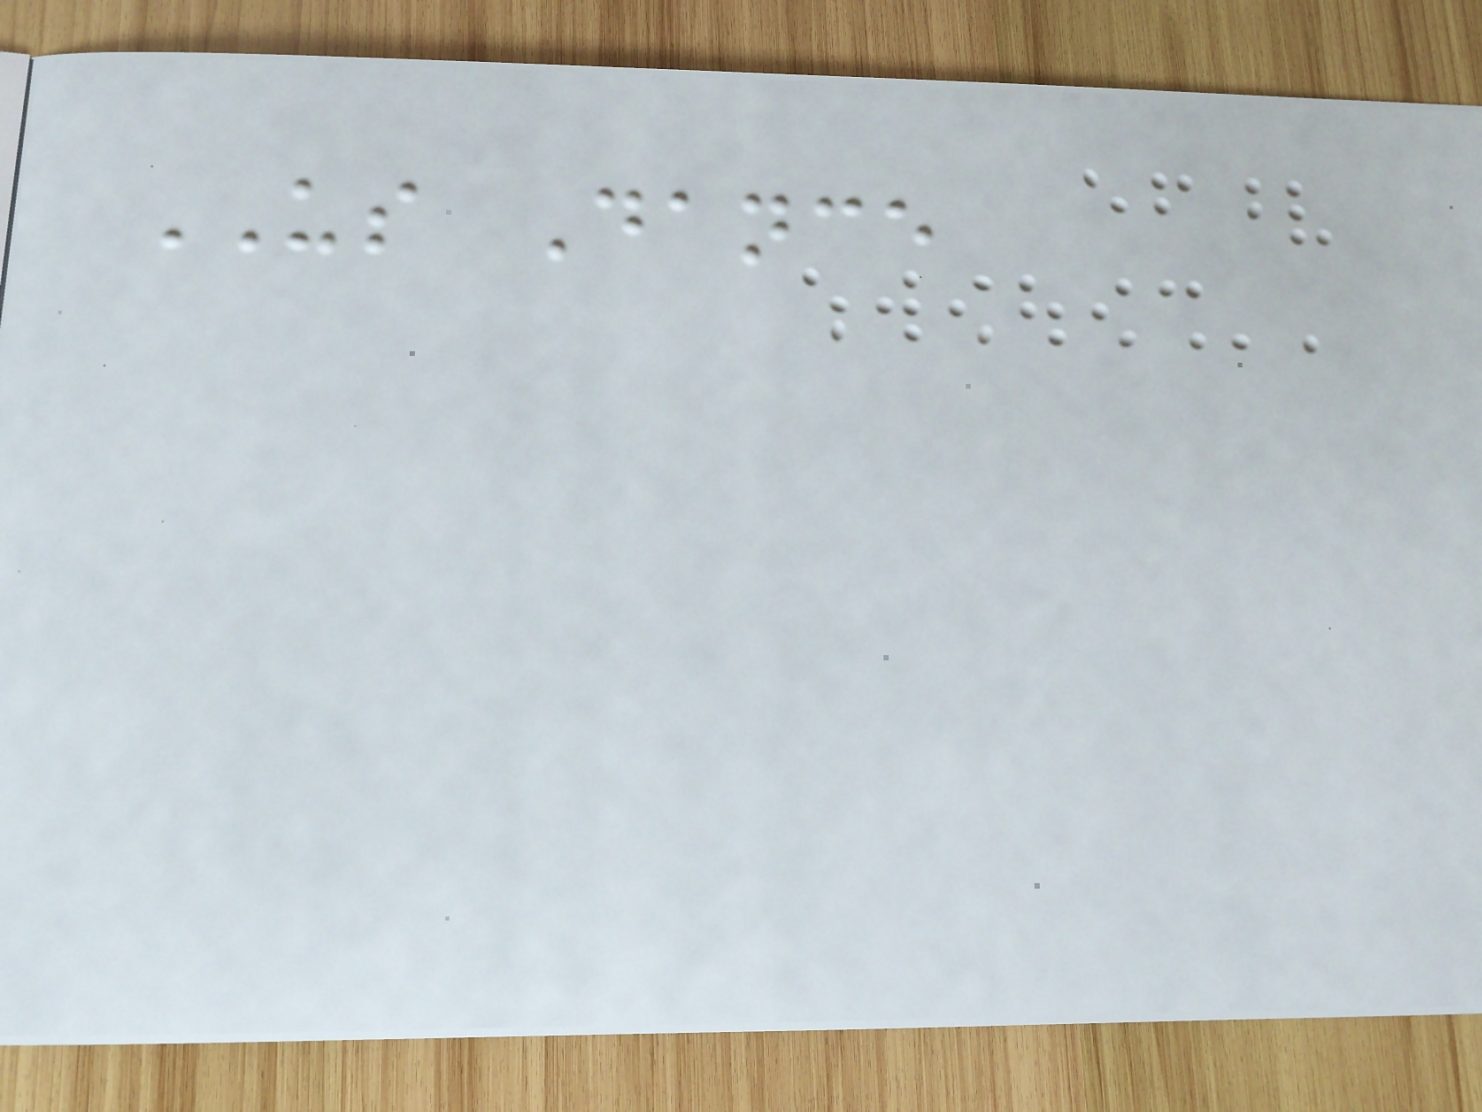US Dance
